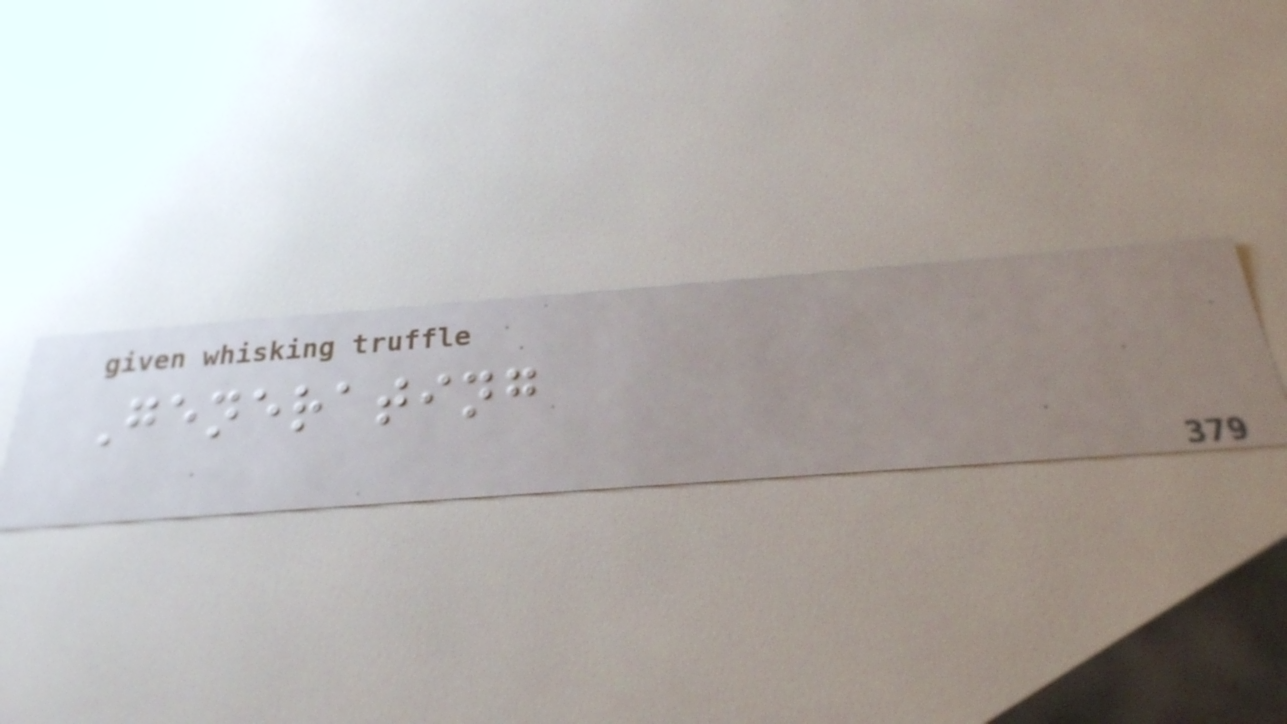Generating
